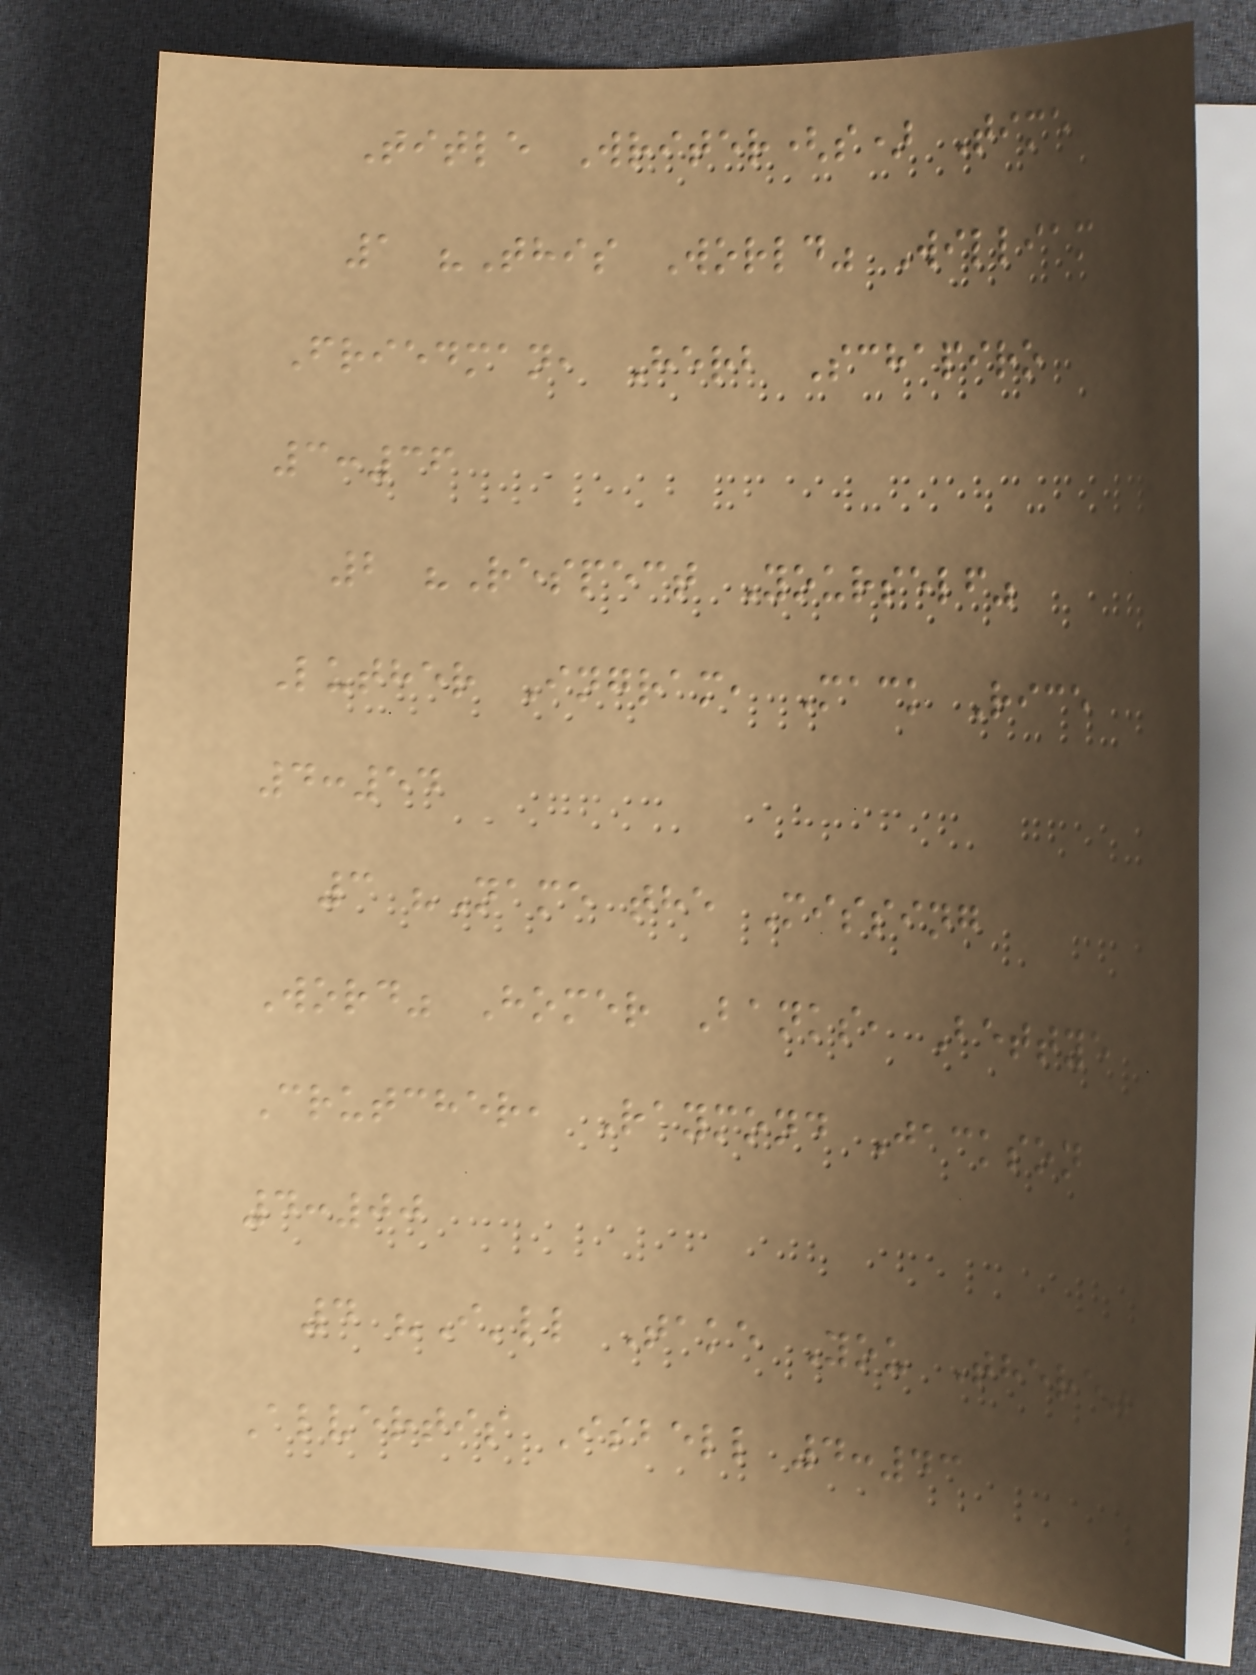Title Writer(s) Time
1 "This World" William
Friedman, Herb Schapiro
3:36
2 "Respect Yourself"
Luther Ingram, Mack Rice
4:54
3 "Name the Missing
Word" Homer Banks, Bettye
Crutcher, Raymond Jackson
4:00
4 "I'll Take You There"
Alvertis Isbell 4:43
